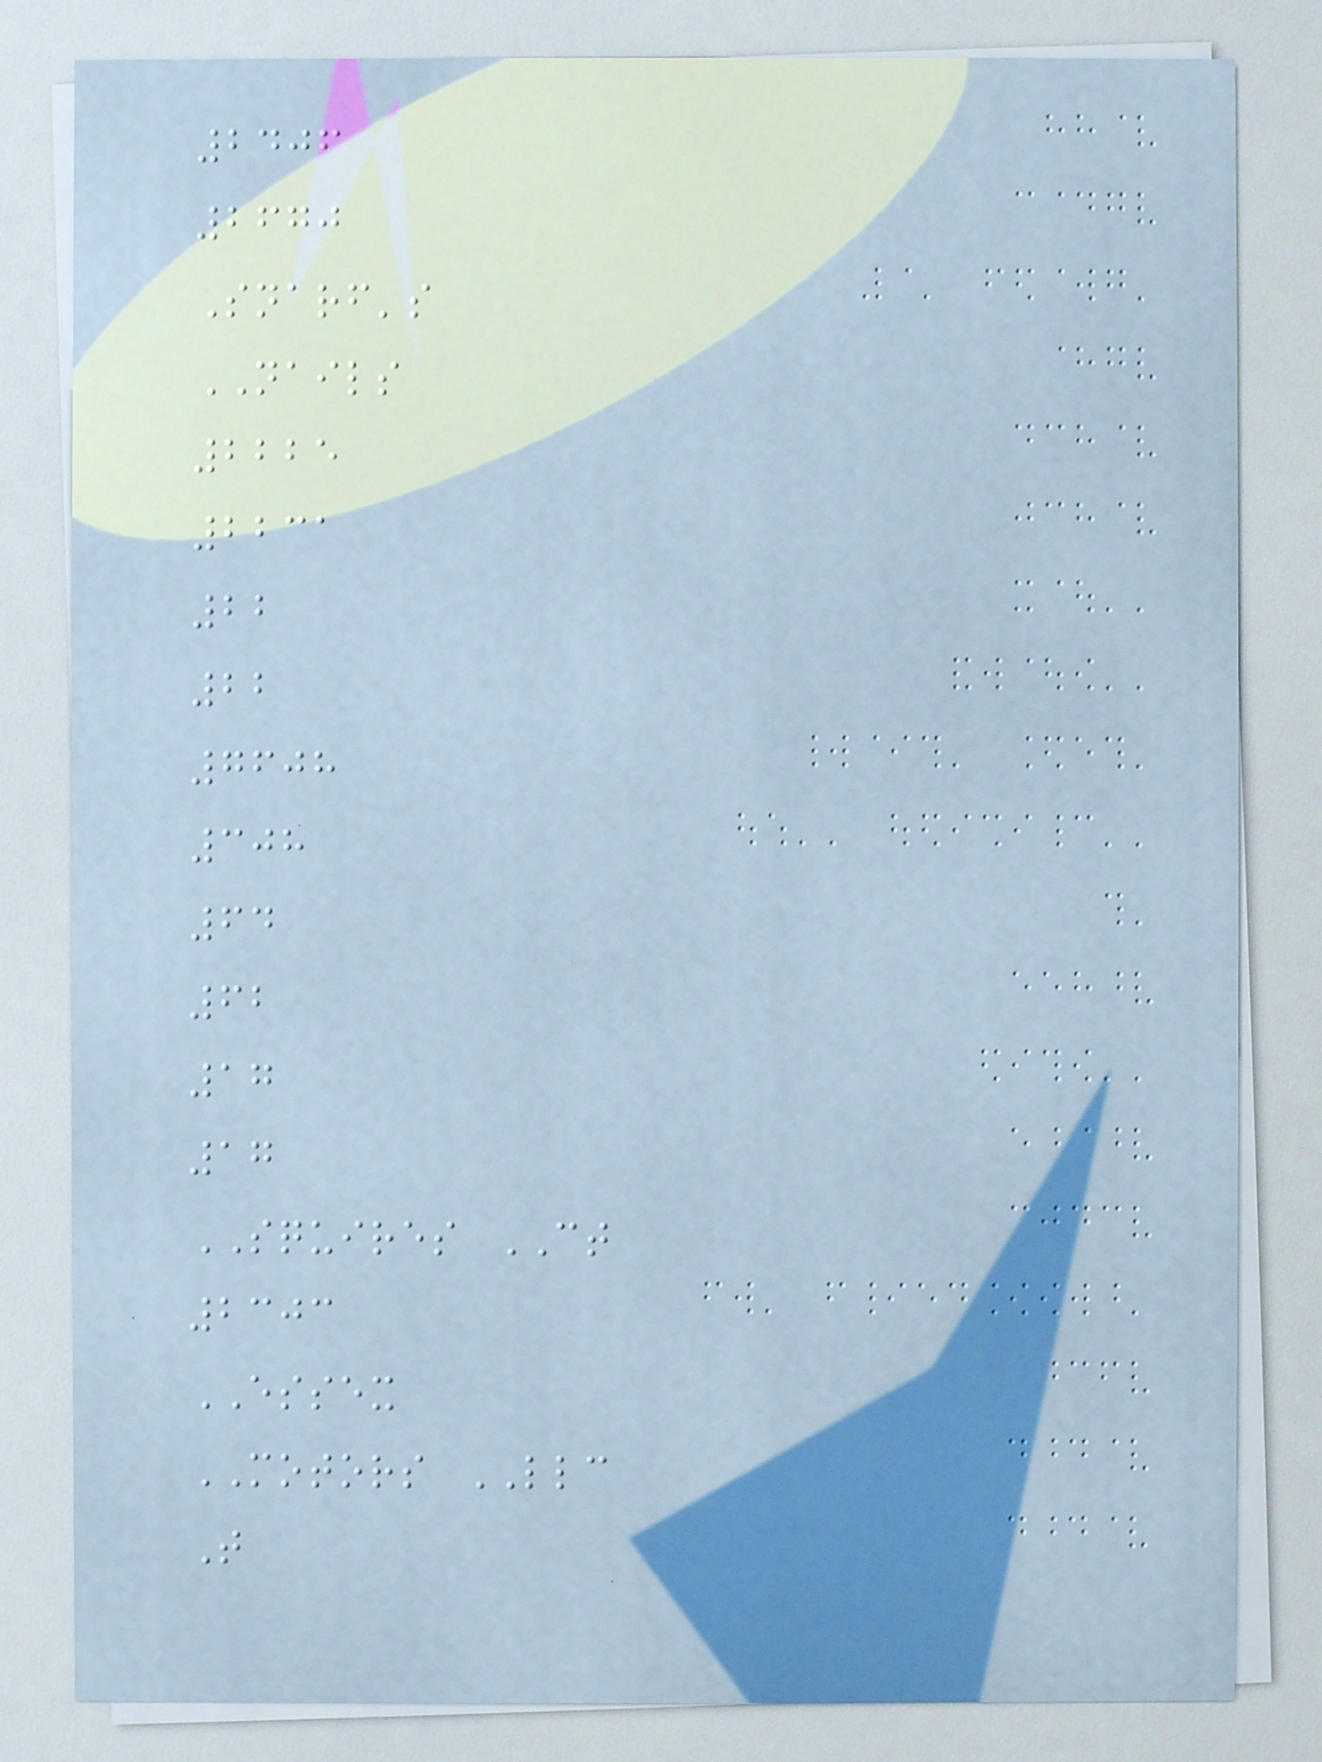2406
2670
Snarf's
NAILS
2225
2231
22
22
7608
308
64
62
17
17
SQUIRES CT
2303
ESSEX
MOTORS LLC
T
